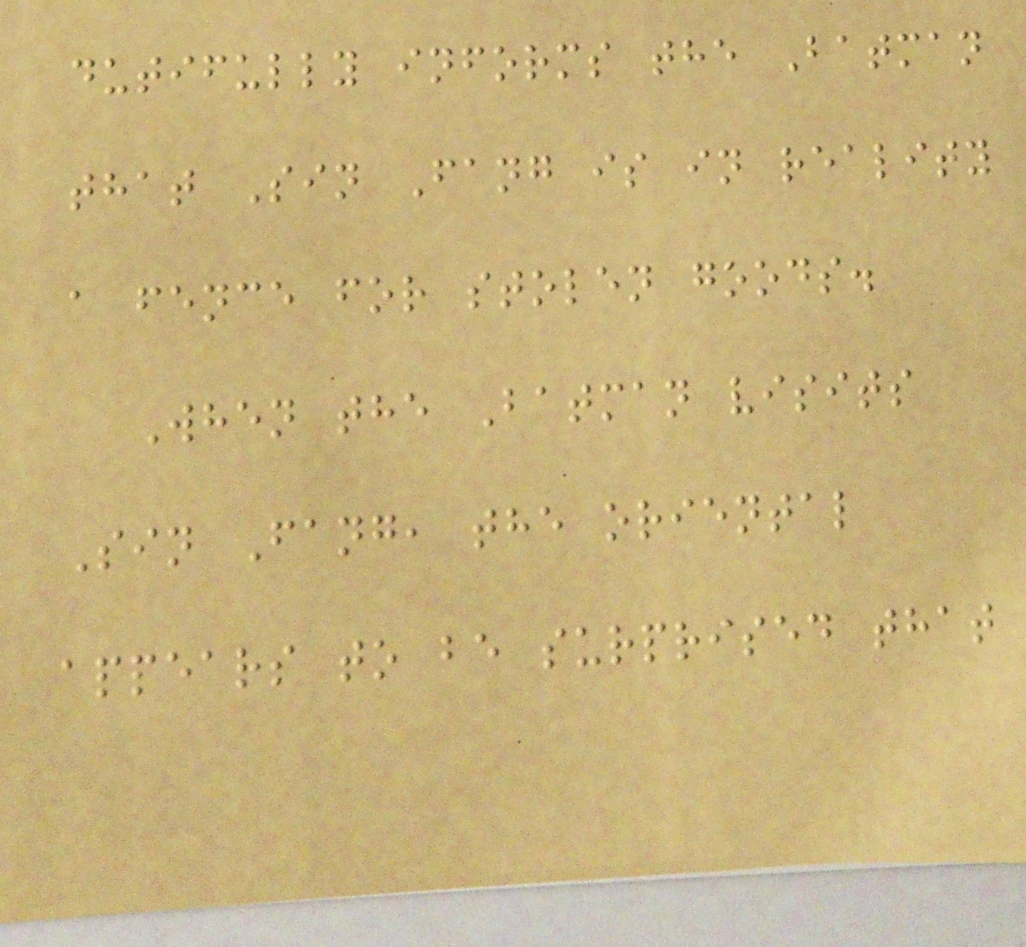dutifully informs the Batman
that Sin Fang is in reality
a fence for stolen goods.
When the Batman visits
Sin Fang, the oriental
appears to be surprised that
